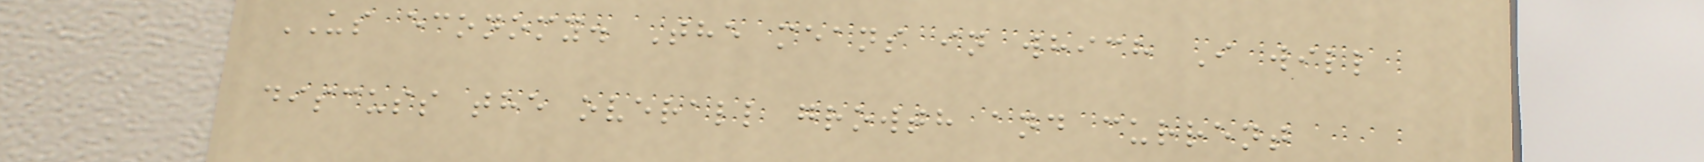US economy. The means in which I will
discuss the overall growth and current
